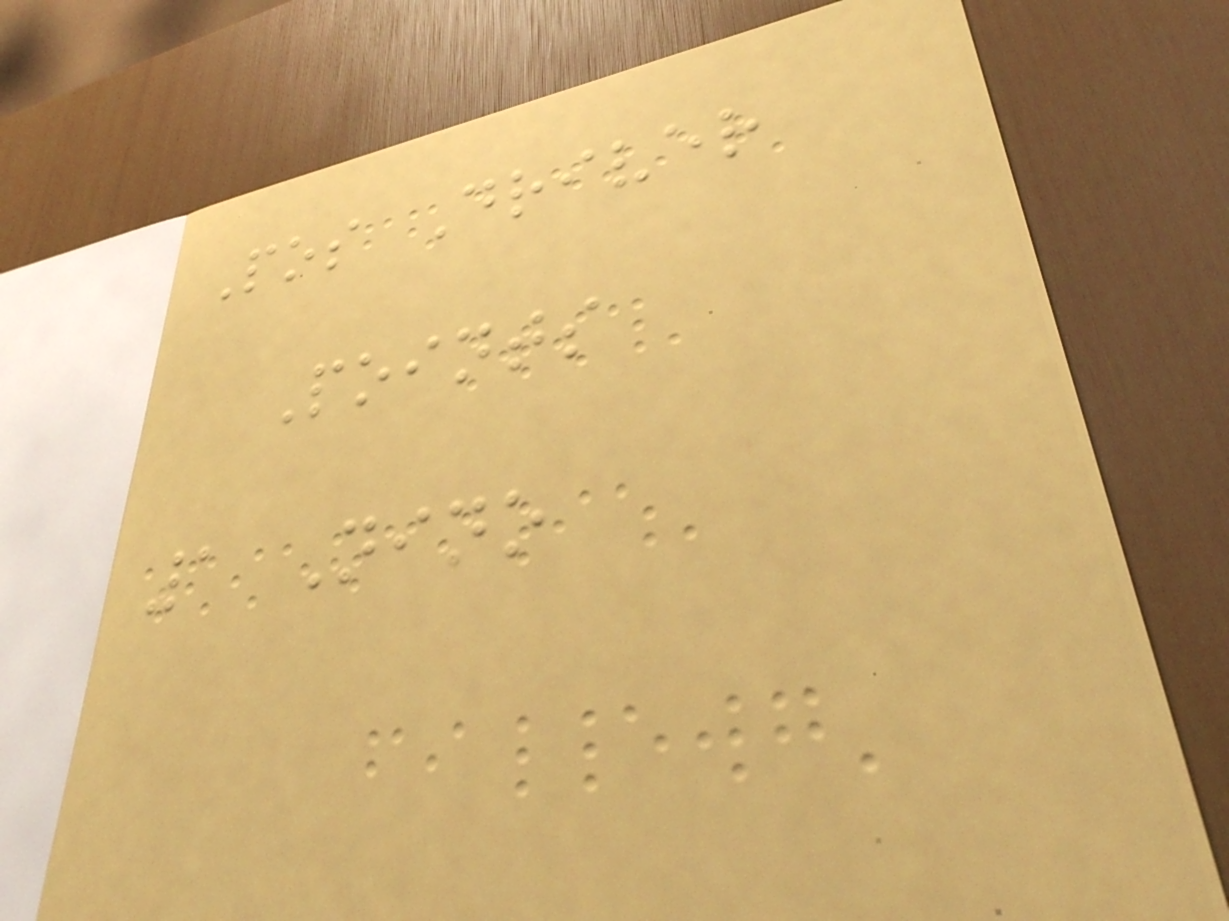Pos Driver
Points
1 Nino
